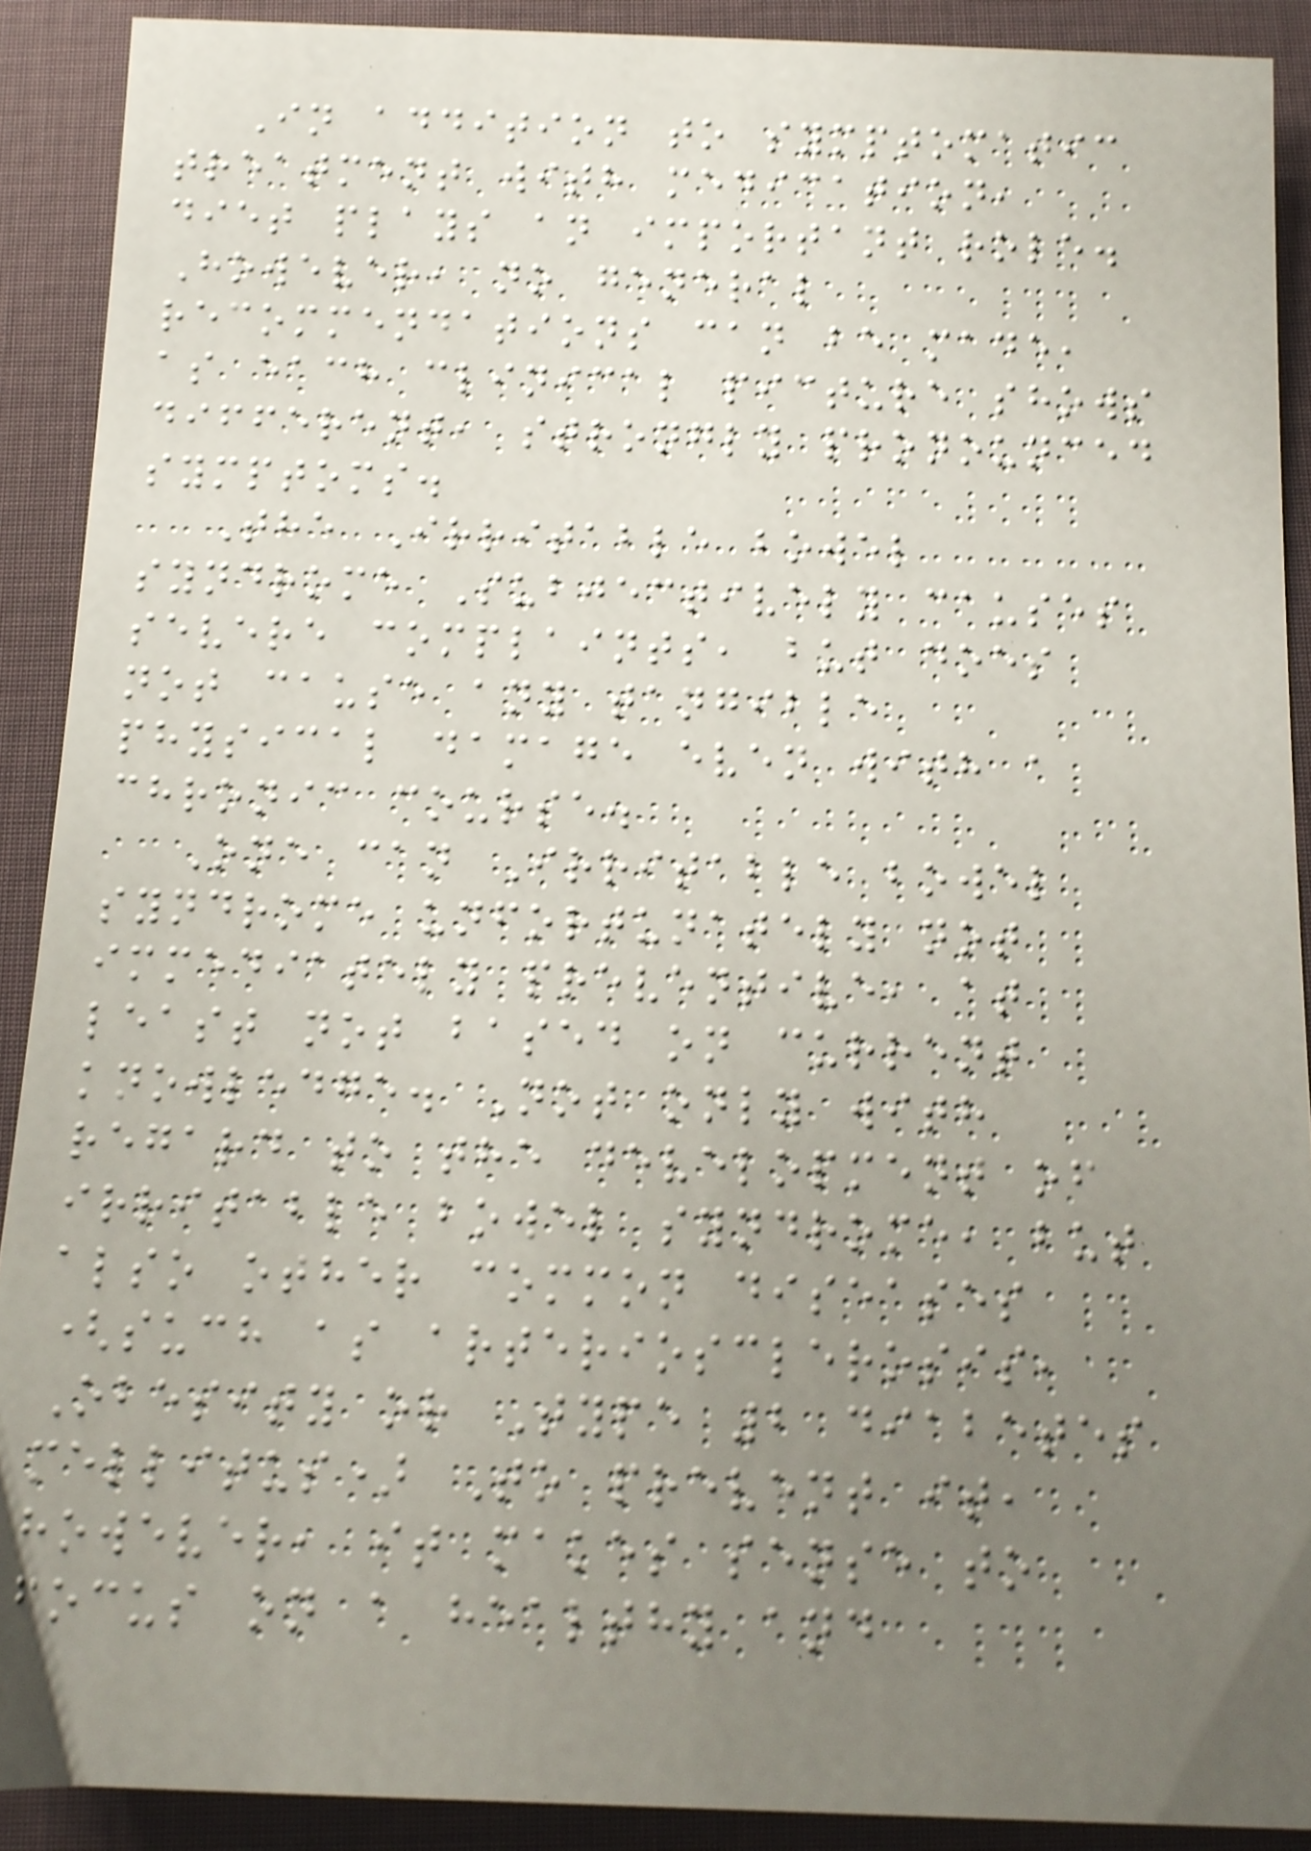In addition to symptomatic
treatment with medication,
diet plays an important role.
However, no general
recommendations can be made,
as each clinical picture shows
different, strongly pronounced
symptoms.
The Irritable bowel
syndrome Subjectively causes
severe complaints, but does
not cause any tangible
physical damage even with a
chronic course.
One can Irritable bowel
syndrome unfortunately not
immediately preventive, at
least not based on current
knowledge. Not only with
regard to the development of
irritable bowel syndrome, but
also other common diseases
(such as arteriosclerosis,
Obesity or Type 2 diabetes
mellitus) To prevent it,
however, it makes sense to
focus on a healthy and
